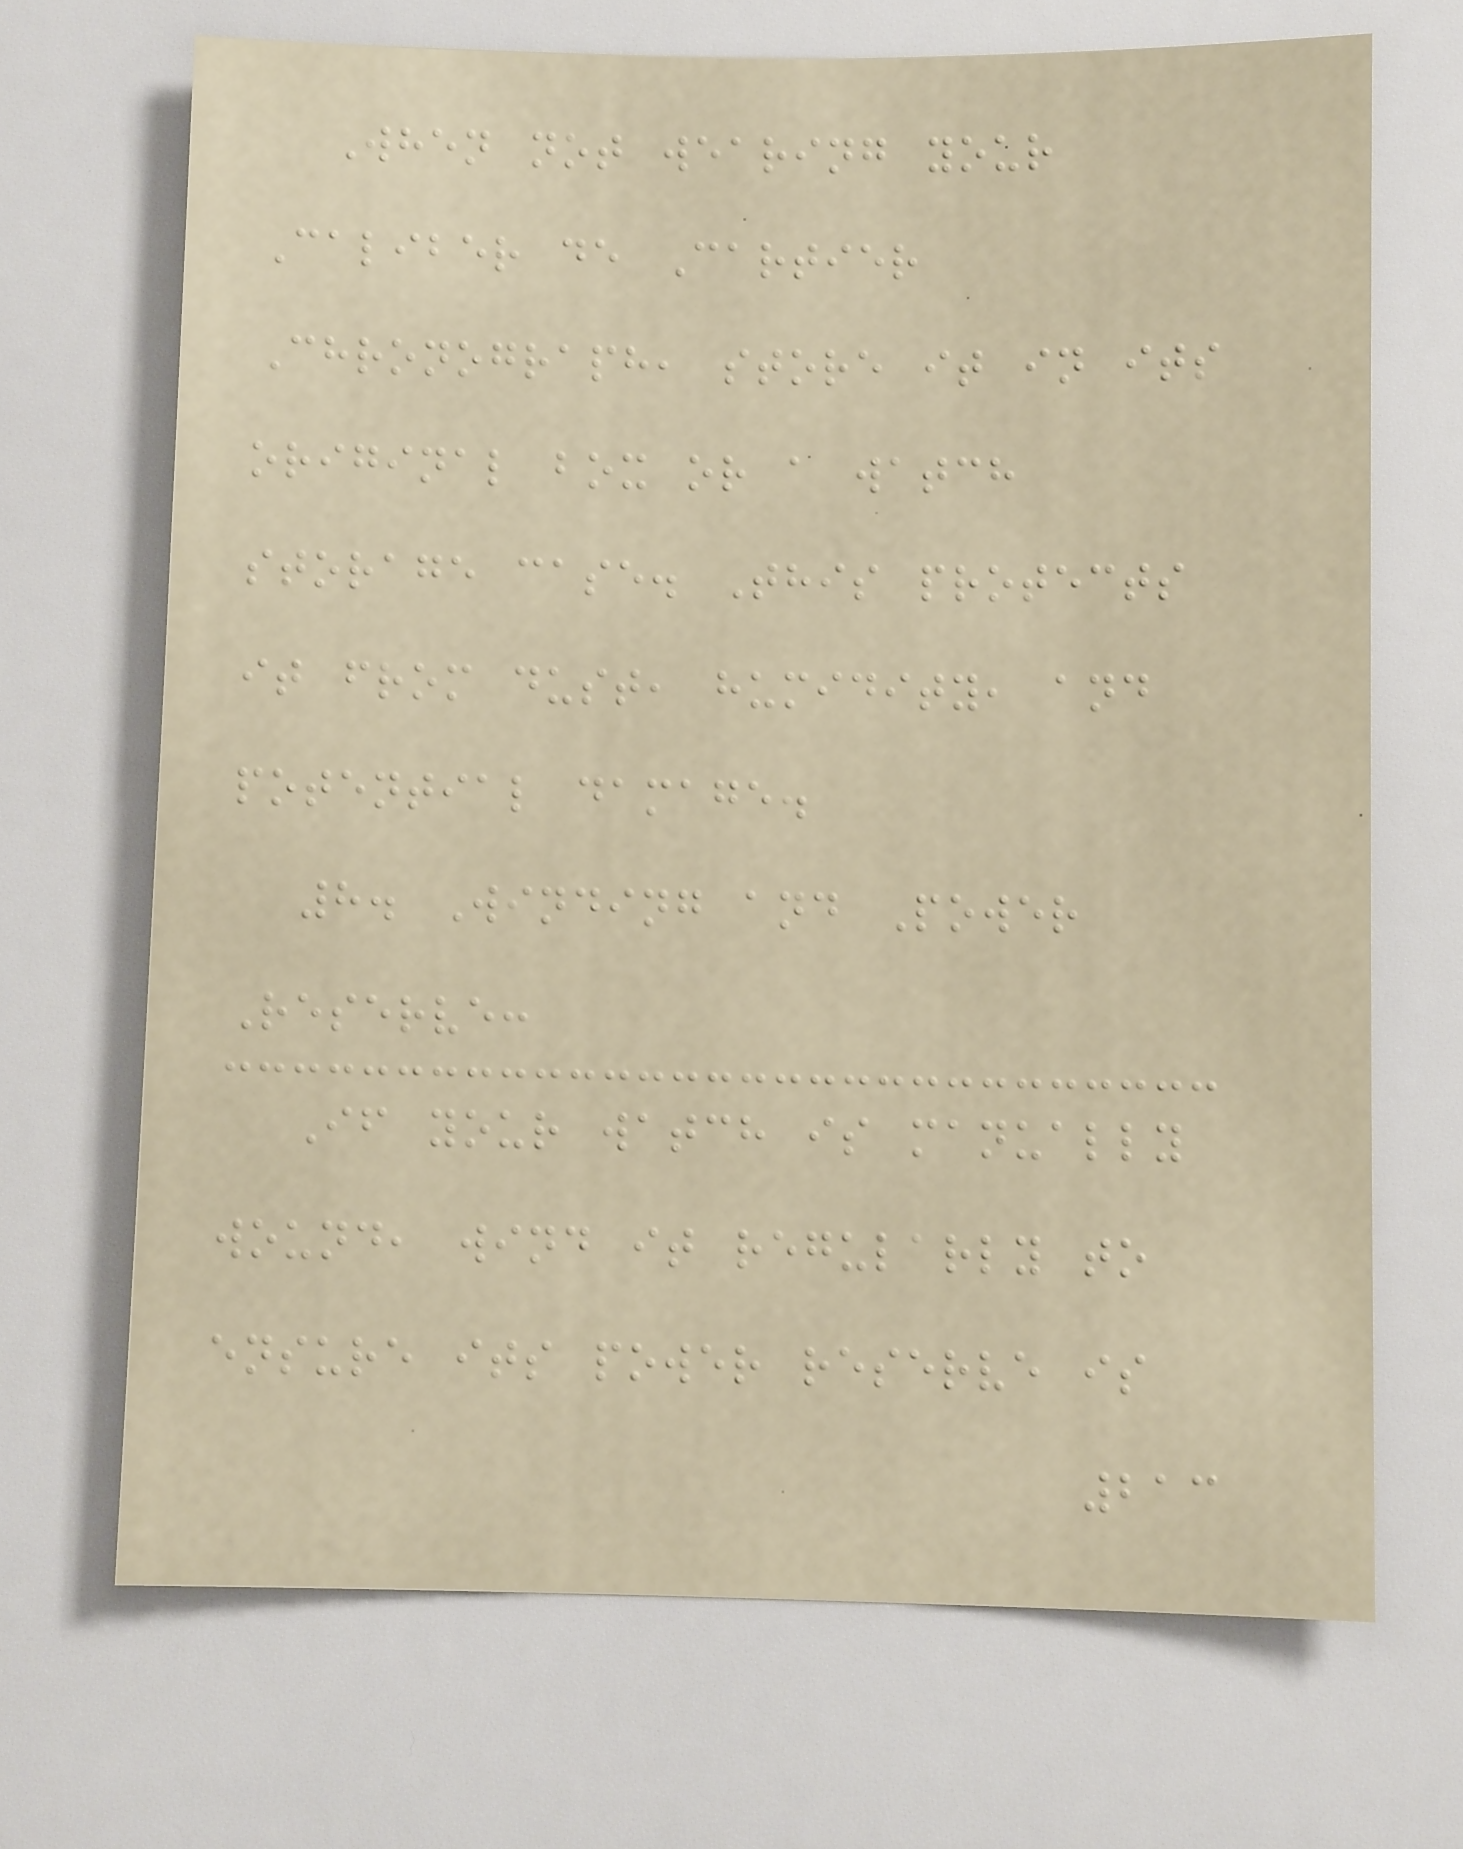When not wearing your
Caliber de Cartier
Chronograph, store it in its
original box or a watch
storage case. This protects
it from dust, humidity, and
potential damage.
8. Winding and Power
Reserve:
If your watch is manually
wound, wind it regularly to
ensure its power reserve is
213
